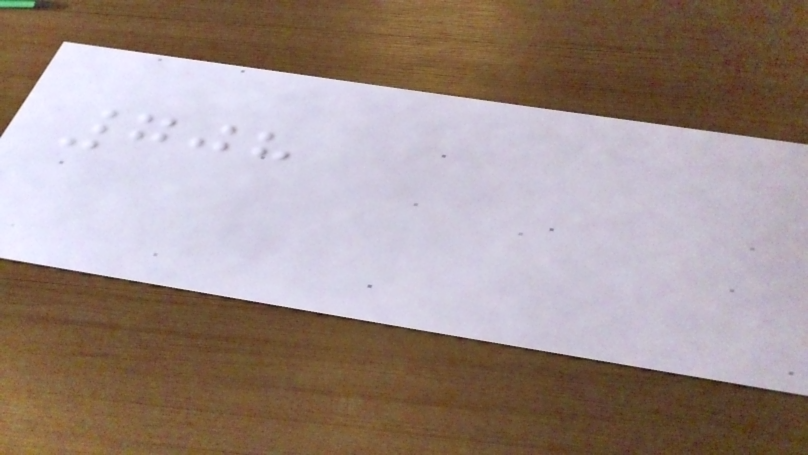708
